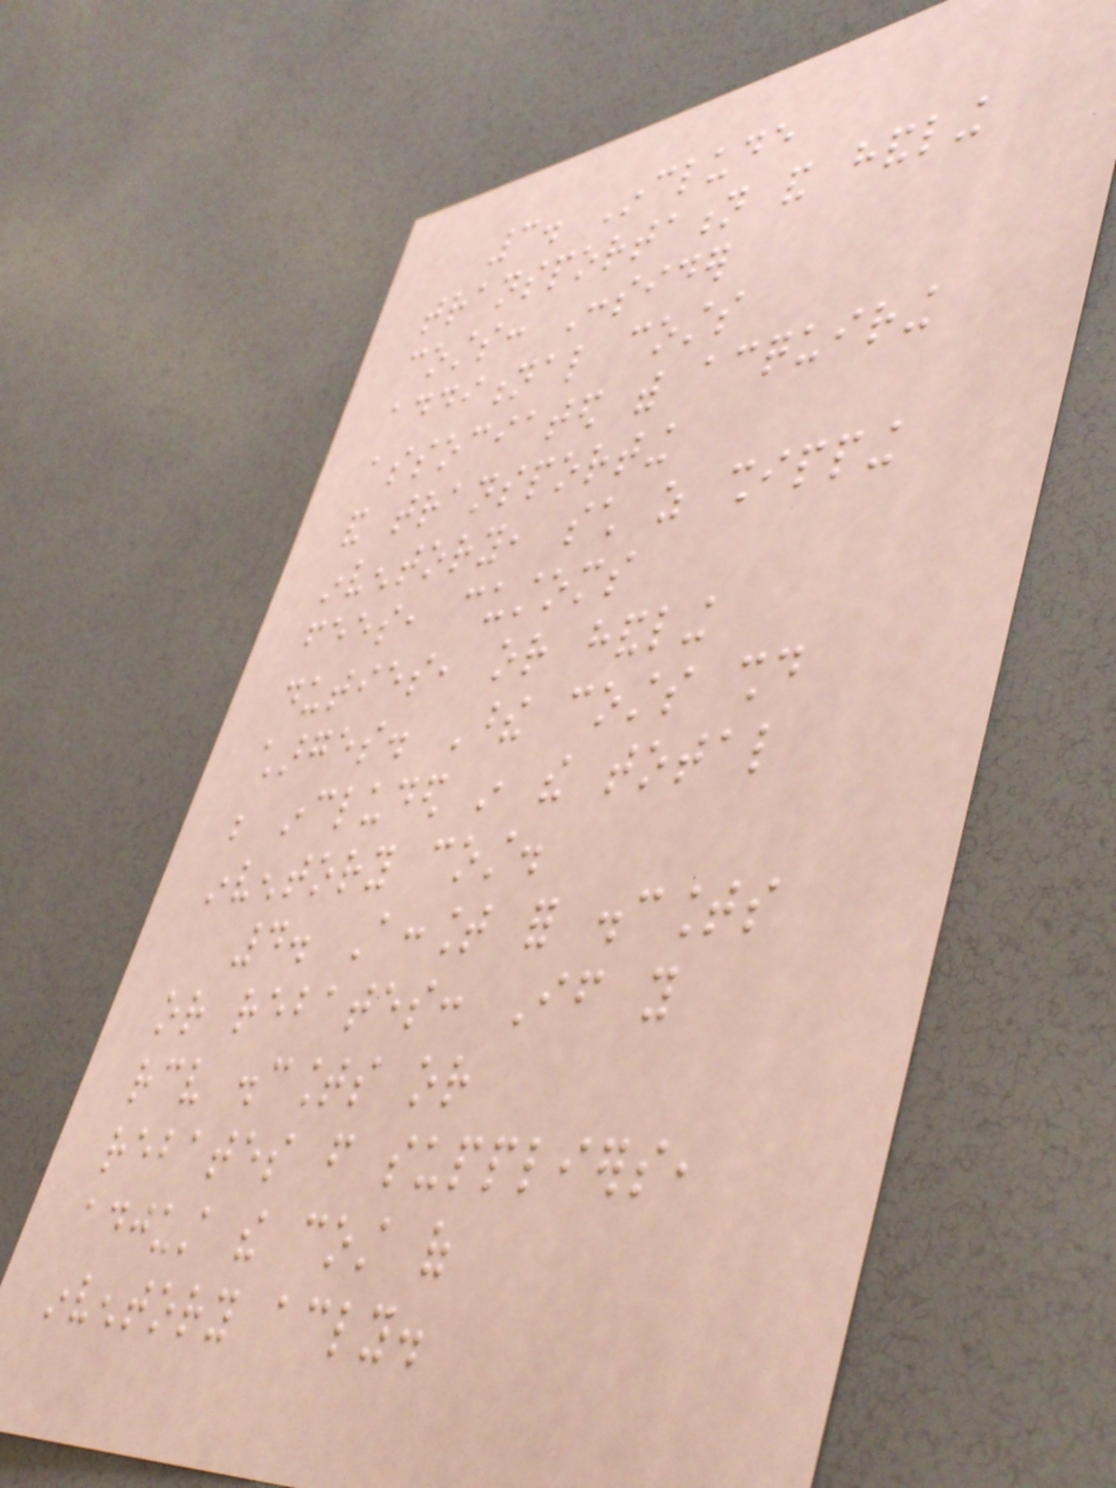3. Include
transportation and handling
costs: Consider
additional costs
associated with acquiring
and transporting
inventory, such as shipping
fees, customs
duties, or handling
charges. These costs should
be included in the total
inventory cost.
4. Account for discounts
or rebates: If you
receive discounts or
rebates from suppliers,
adjust the cost of
inventory accordingly.
